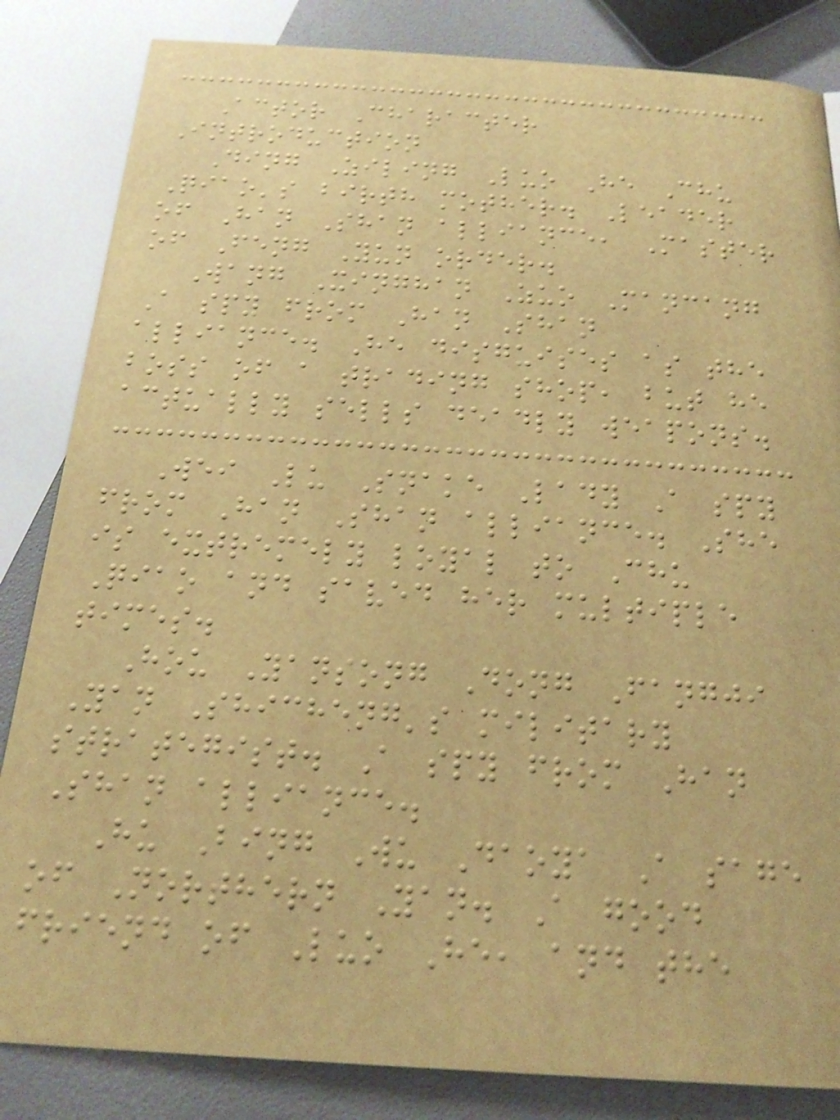Actor Character
Introduction
Ding Ziling Luo He Chu
Qiao's birth mother. Leader
of Han Shan alliance, Master
of Feng Yun order.
Wang Xinghan Zuo Mancang
A spy from Han Shan
alliance. He disguises as the
boss of a trading shop, but he
actually sells deadly weapons.
Wei Lu Snake Lady A spy
from Han Shan alliance. She
is extremely loyal to Chu
Qiao and saved her multiple
times.
Hou Yansong Dong Fangji
Yan Shicheng's military
strategist. A spy from Han
Shan alliance.
Hu Bing Wu Daoya A sage
of Northern Yan. A good
friend of Luo He, and the
